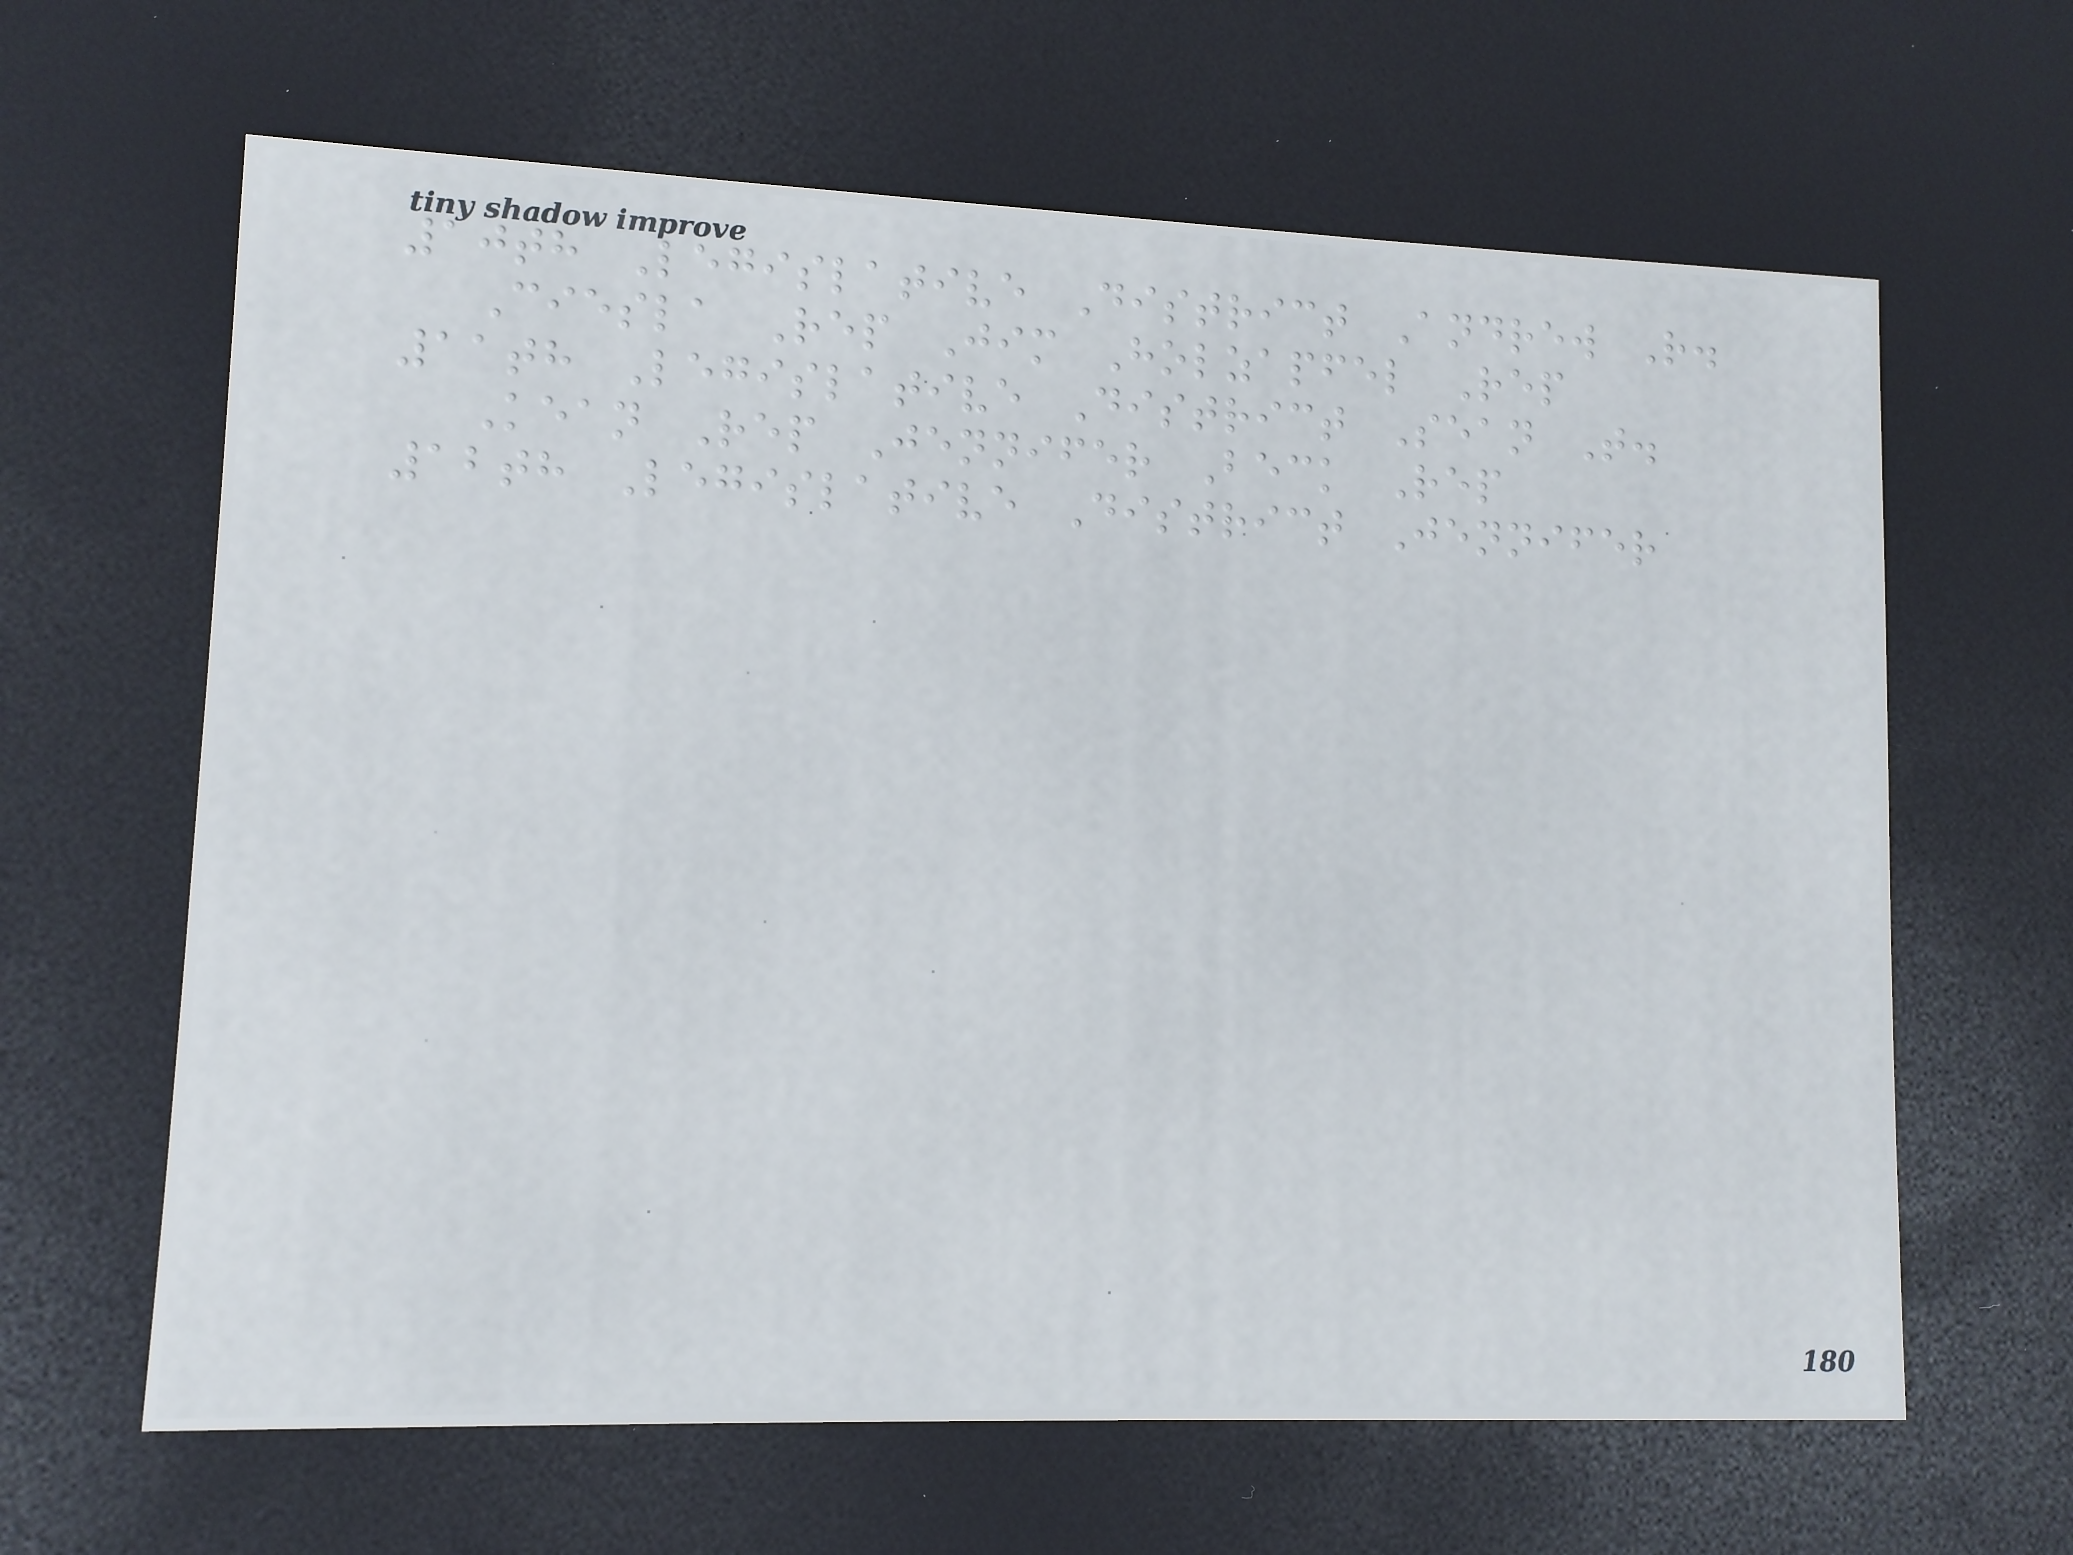10th Legislative District Andrew R.
Ciesla Rep Jim Holzapfel Rep
11th Legislative District Sean T.
Kean Rep Jennifer Beck Rep
12th Legislative District Jennifer
